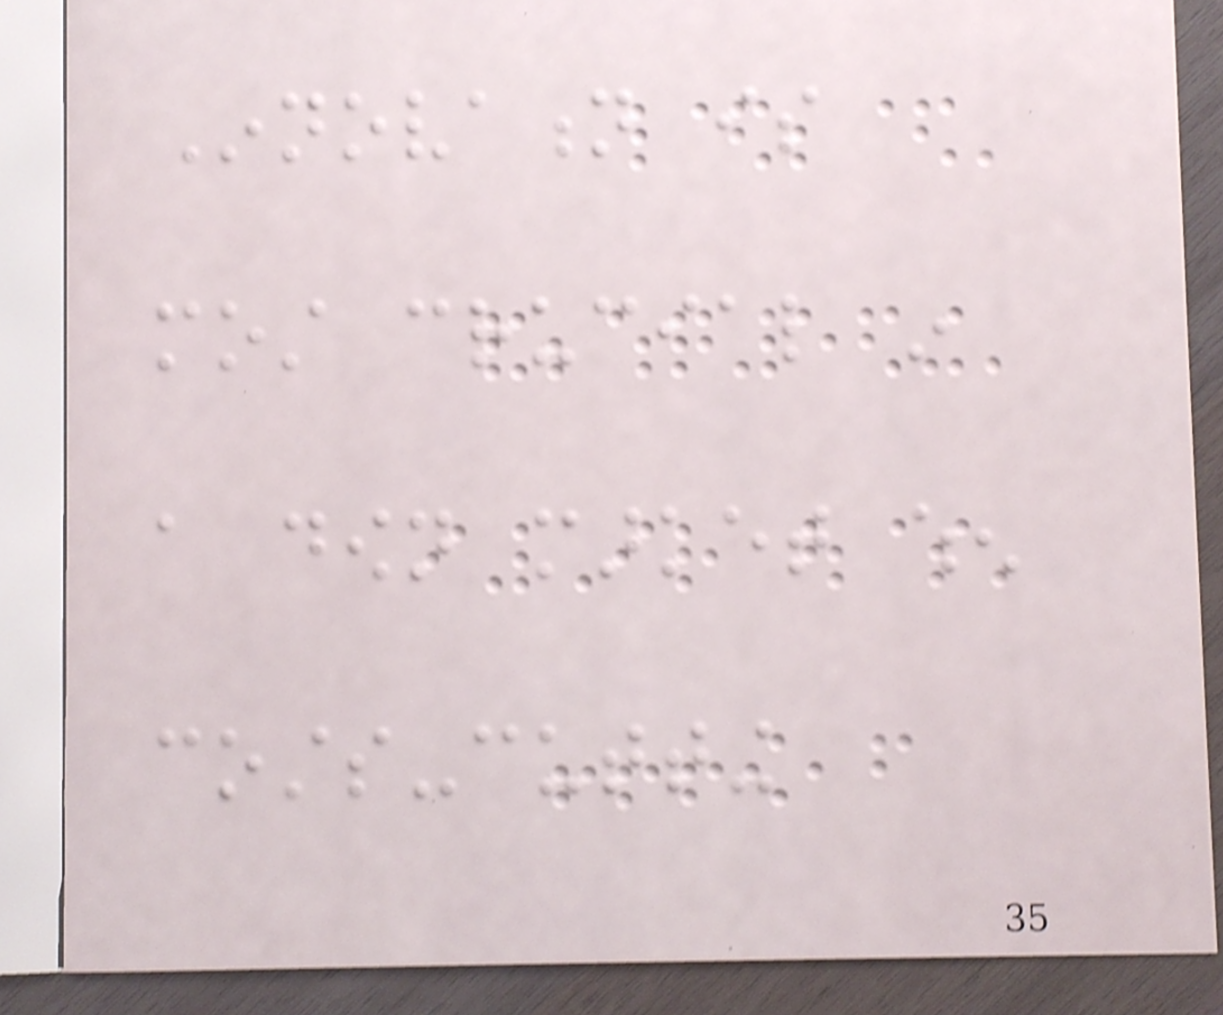Innovation is
most crucial in
a down market when
costs-cutting
